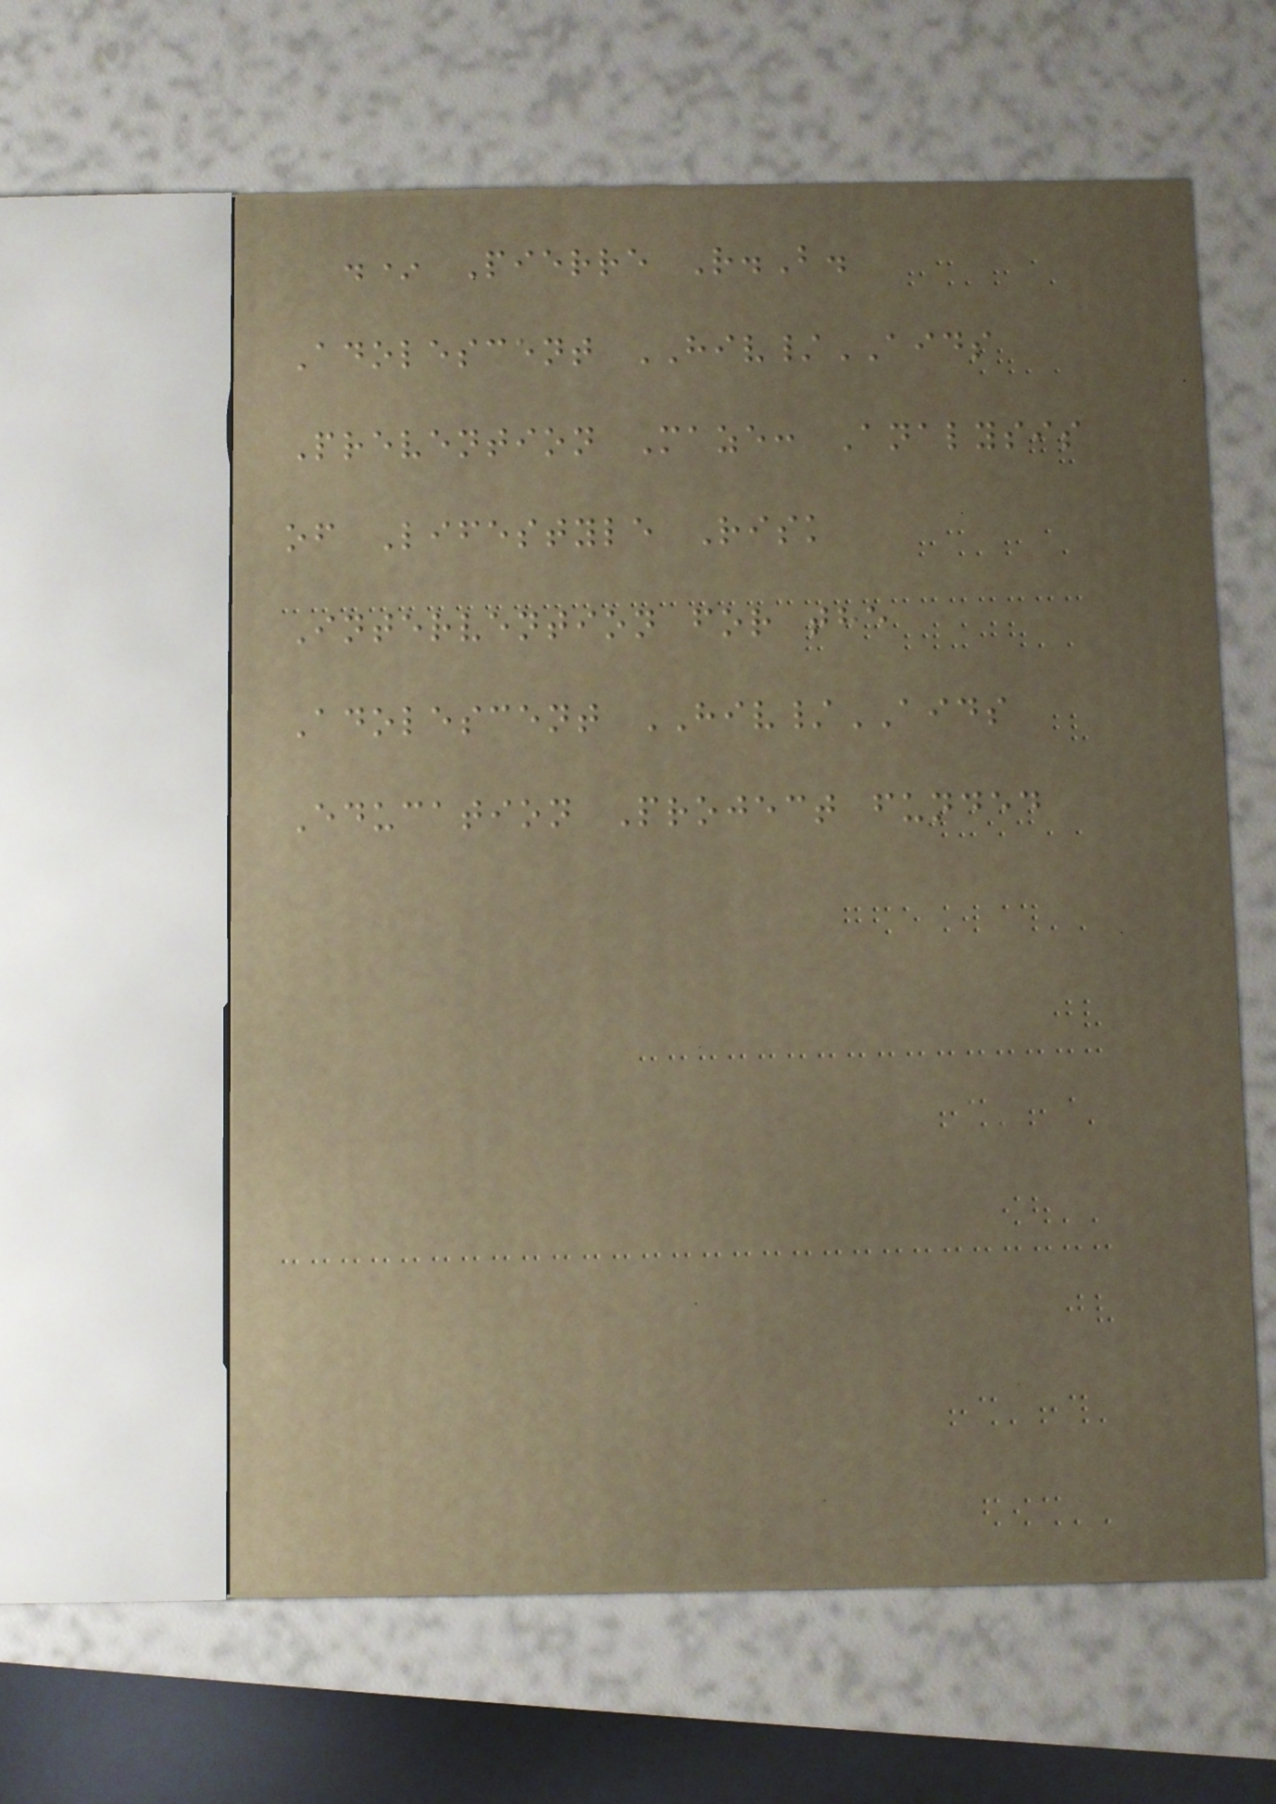.* Pierre R.B.
Adolescent HIV/AIDS
Prevention Maze: Analysis
of Lifestyle Risk
Intervention for the
Adolescent HIV/AIDS
Education Project funded
